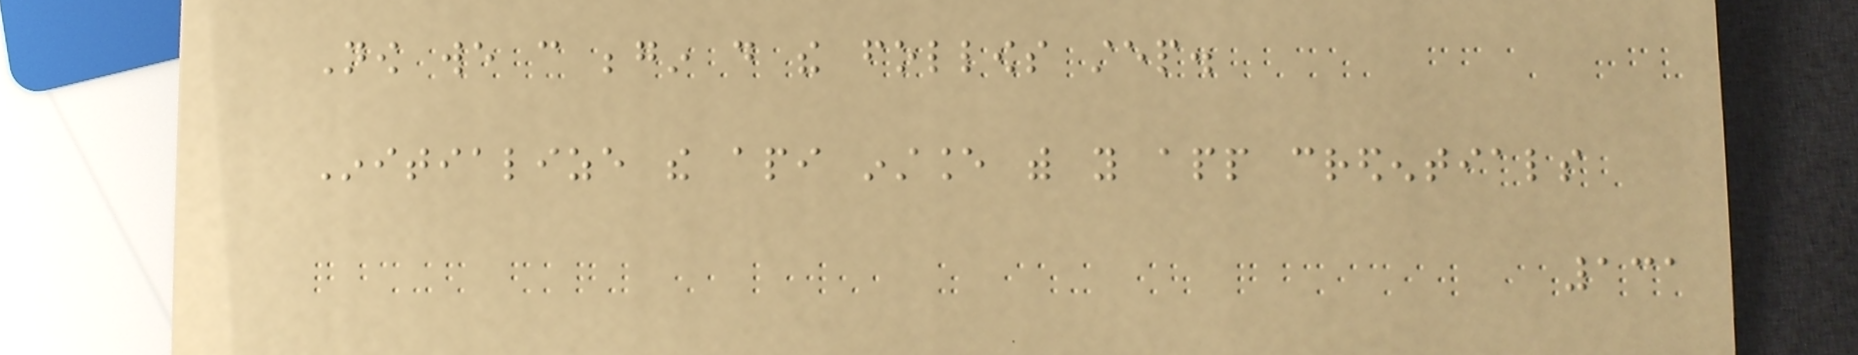Now we can begin do the follows step.
Initialize the api instance with you app credentials
131
